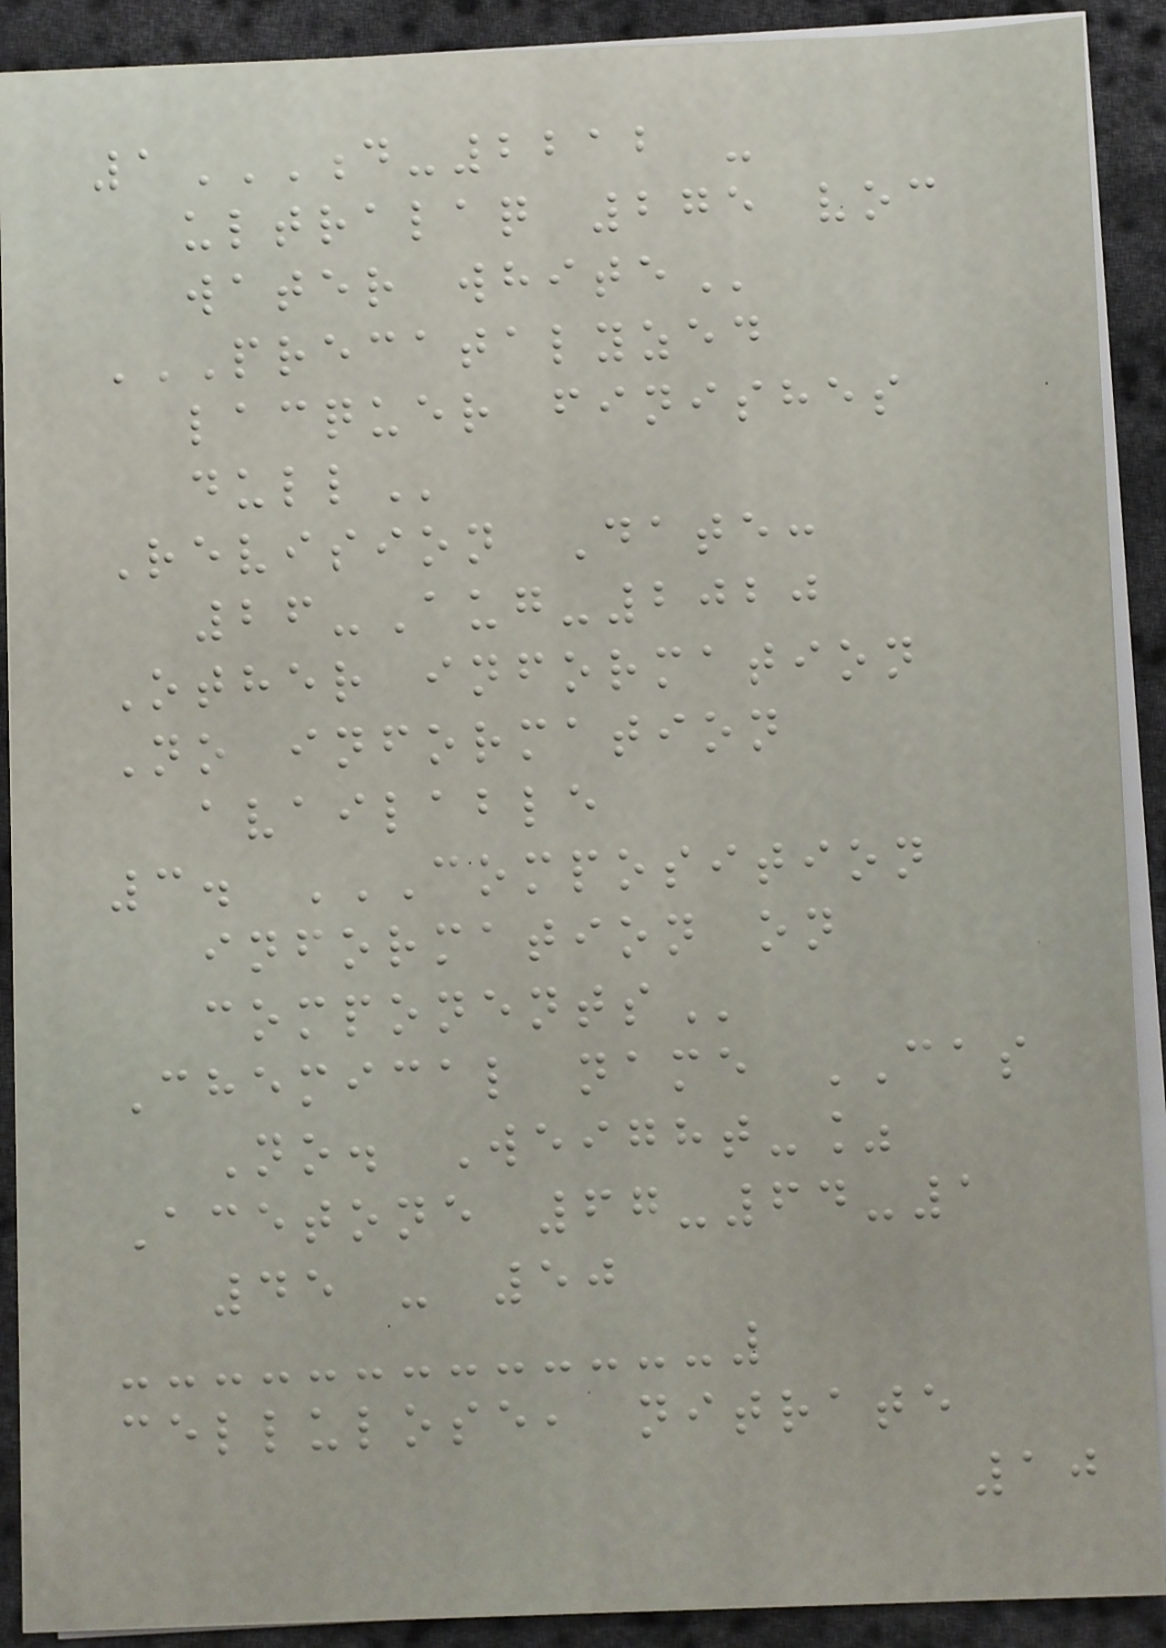1D-2212 -
ULTRALAQ 275 VOC
WATER WHITE
PRECATALYZED
LACQUER FINISHES
DULL
Revision Date:
26-Aug-2020
Other information
No information
available
3. COMPOSITION
INFORMATION ON
COMPONENTS
Chemical name CAS
No. Weight-%
Acetone 67-64-1
45 - 50
cellulose, nitrate
10
